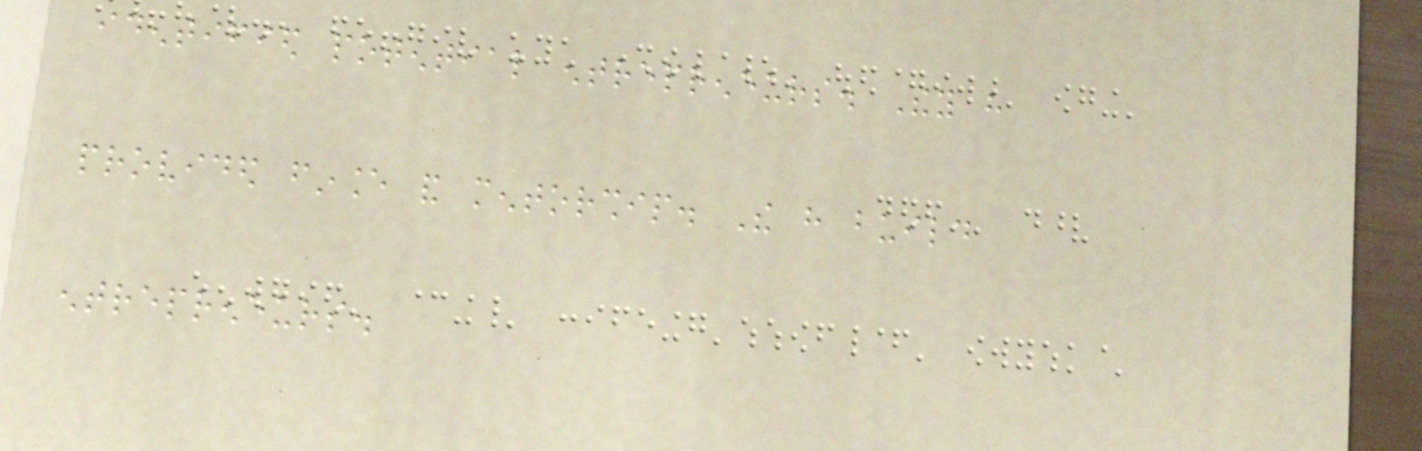identified potential entrepreneurs. They have
provided finance and mentorship. The have build
entrepreneurs.
